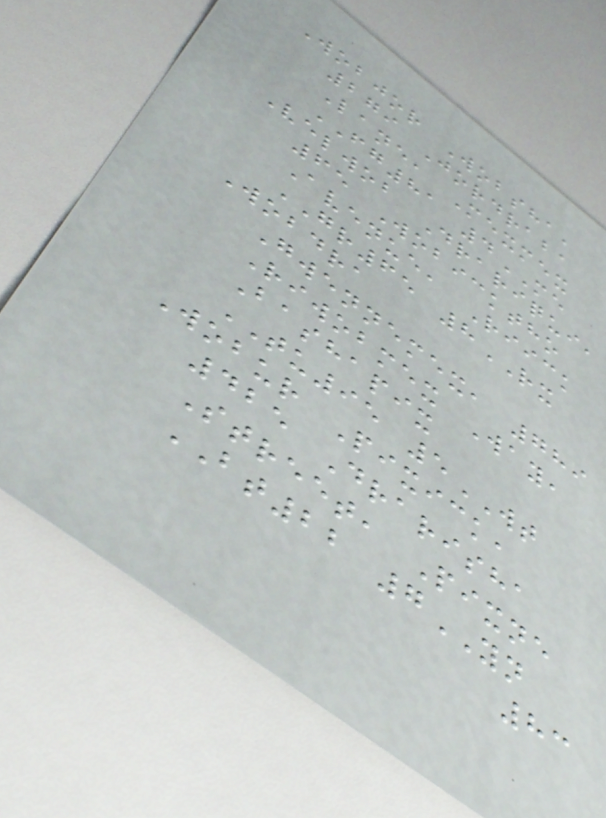Wobjor Wobsha,
279 Jordraba
Lane, Mexmex
FG81 4ME
Velwob Drariqui,
65 Wobicktho
Avenue, Riick
GR65 8RX
Wobdra
Gwennemex, 789
Riwobmex Way,
Bashapix
TU95 5WT
Wobur Pixick,
425 Drarisha
Street, Pixne
BT22 7YN
83
